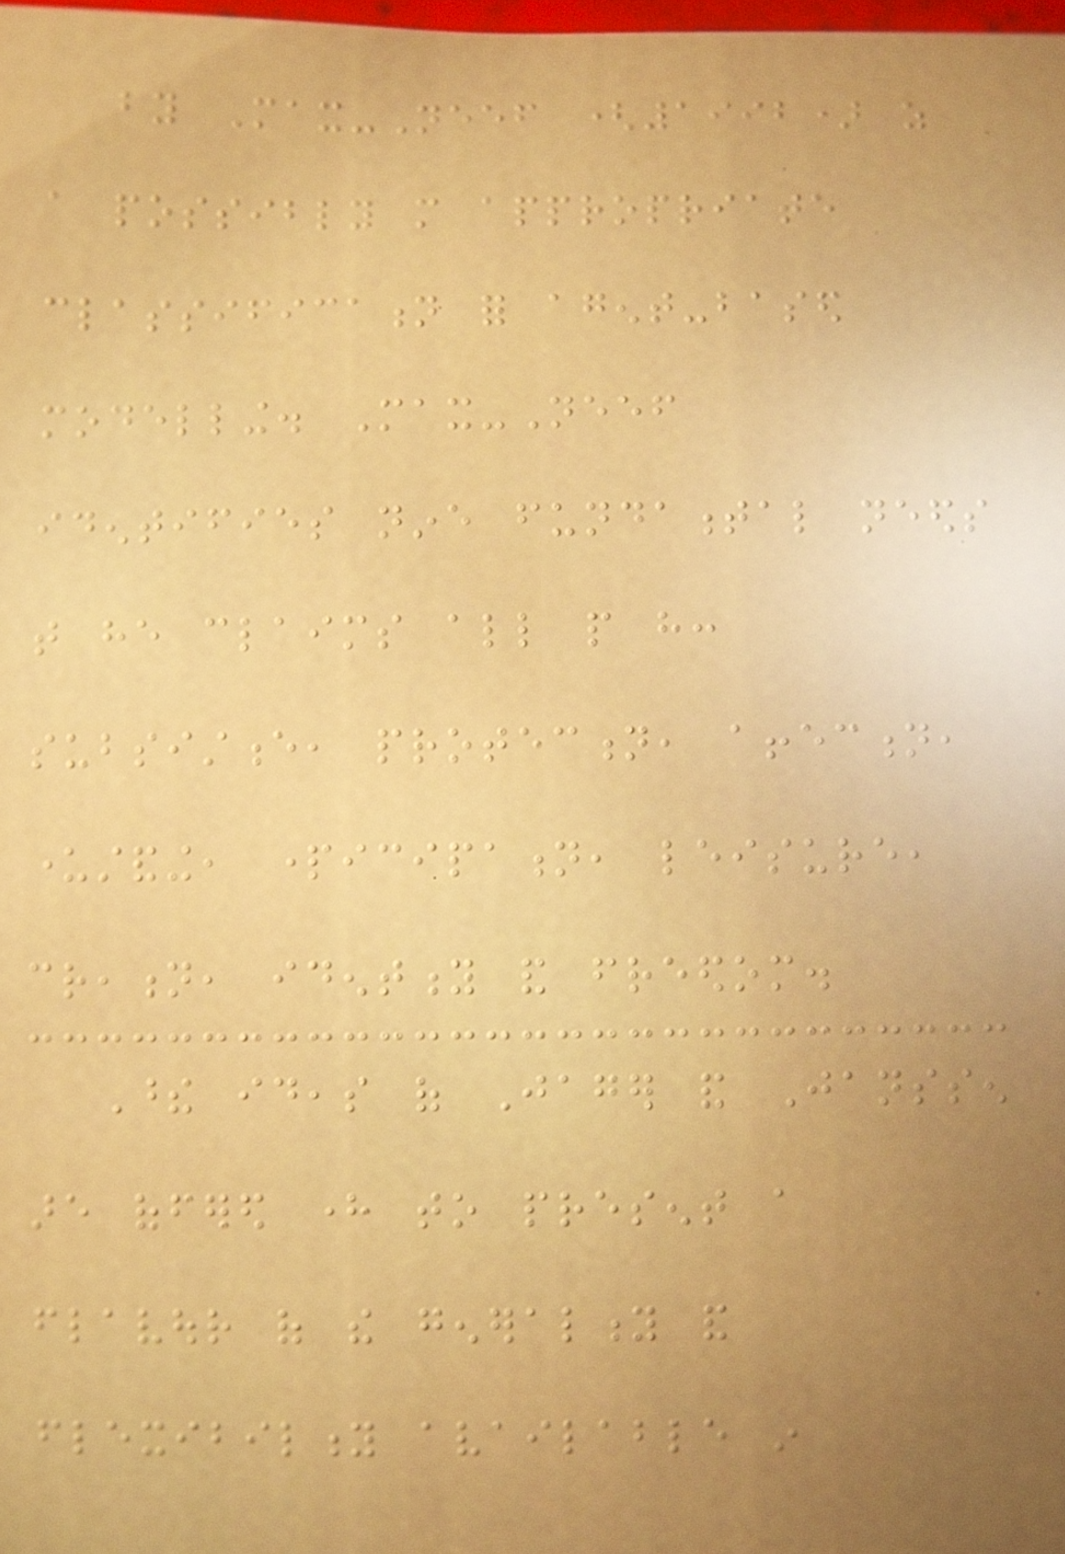by Max-Neef (1992) as
a possibly more appropriate
classification for agent-based
modelling. Max-Neef
identifies nine fundamental needs
that he claims all people have:
subsistence, protection, affection,
understanding, participation, leisure,
creation, identity and freedom.
These ideas of Jager and Janssen
are offered here to present a
flavour of the generality and
flexibility available in
